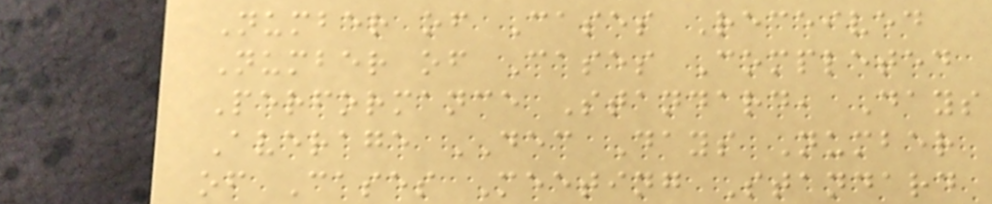Number of Cases Received
Number of Cases Completed
Performance Standard, Days
Average DEC Days Number
of Cases Meeting Standard
